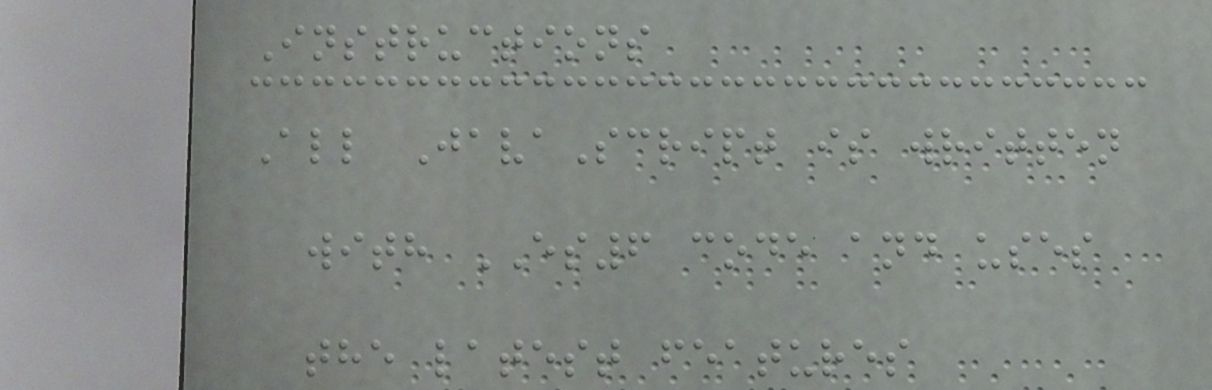Instructions
All JavaScript is written
with ES6 code and uses
the latest features
